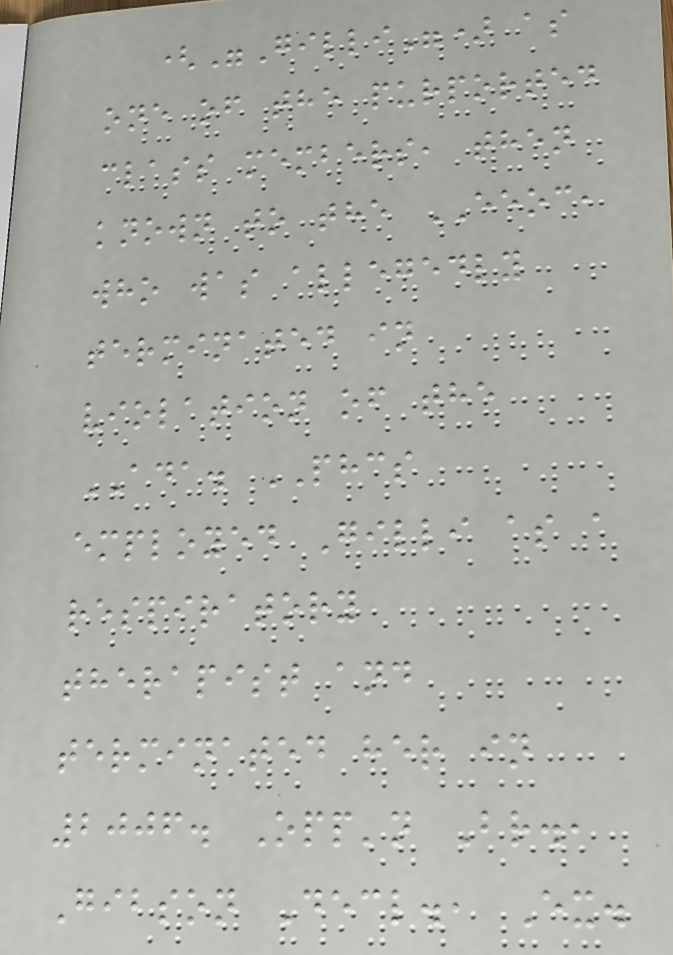("Gilli") as
one of the purported
class members, then
known to the EEOC,
who was allegedly
terminated in
violation of the
ADA. PHCS
employed Gilli as a
respiratory
therapist and
terminated her in
2006. Opp'n Br.,
Gibson Decl., Ex.
